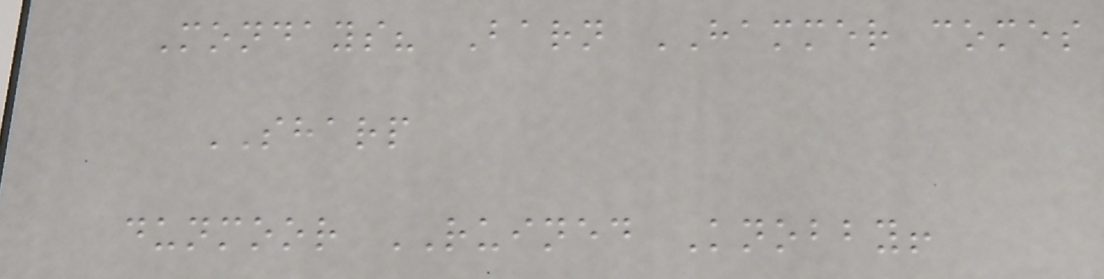Mondays? Barn HAMMER comes
SHARP
dunmoor RUINED Knobby!
